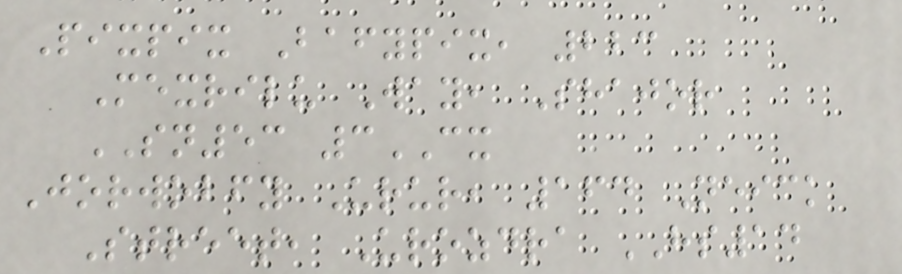Pixpix Bafypix, 223
Mexrilu Way, Shajor
SN53 3CX
Jorwobfy Urur, 164 Neick
Street, Urozdra HS14
